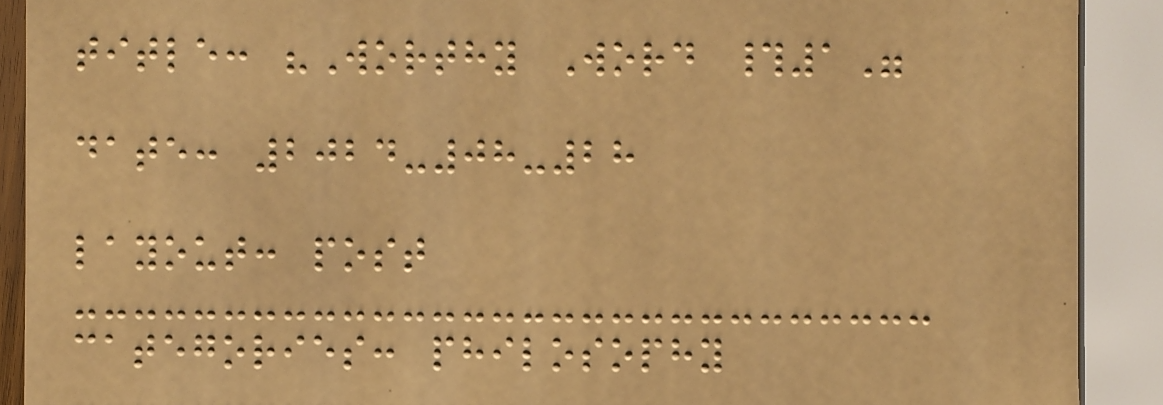title: "Worthy Word #1"
date: 2024-08-28
layout: post
categories: philosophy
